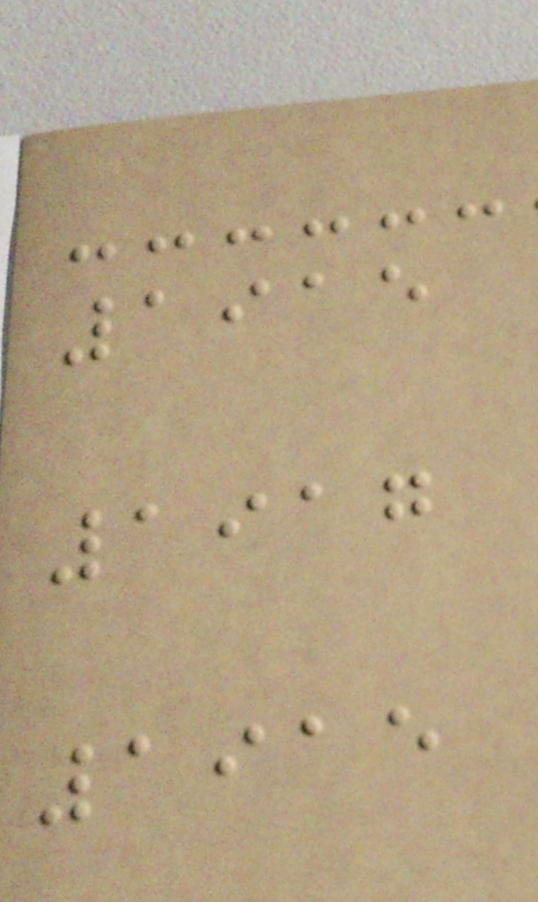1915
1917
1915
